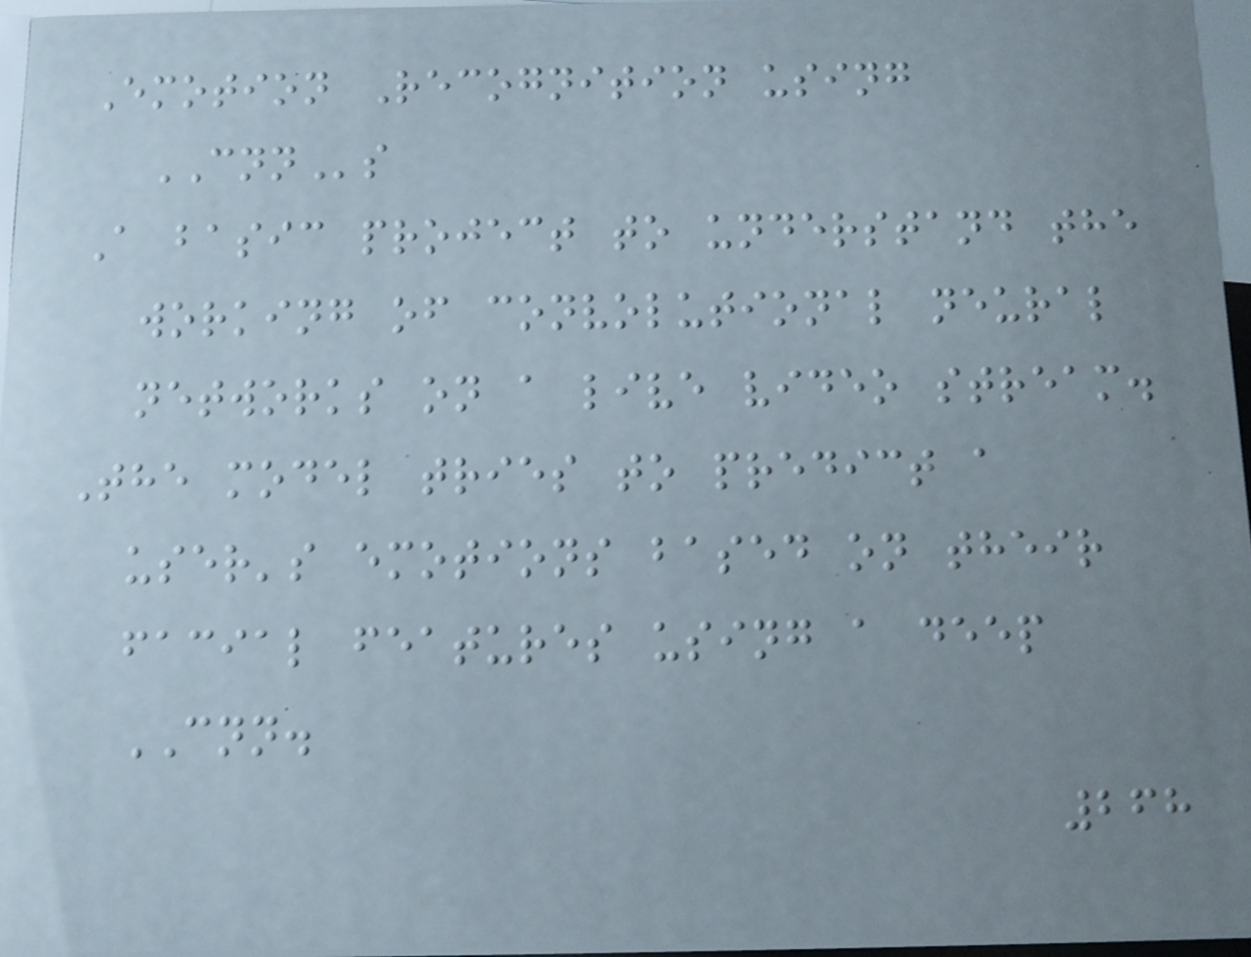Emotion Recognition using
CNNs
A basic project to understand the
working of convolutional neural
networks on a live video stream.
The model tries to predict a
user's emotions based on their
facial features using a deep
CNN.
268
